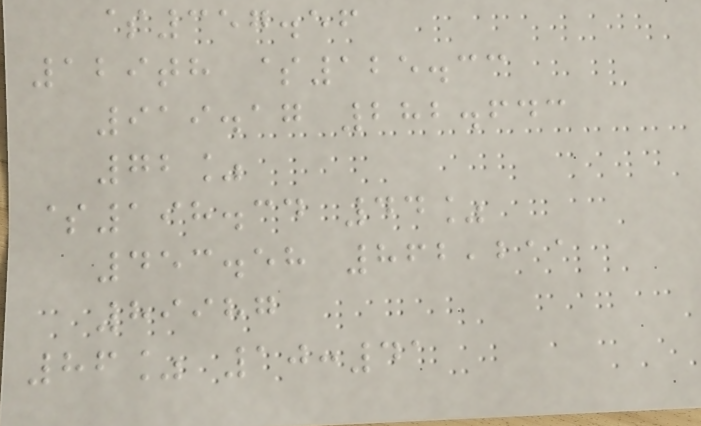$357.56
129th $125.33
919.17 282.643
72%
$198.34 44%
453.58 862,211
89987
86% 10:41
